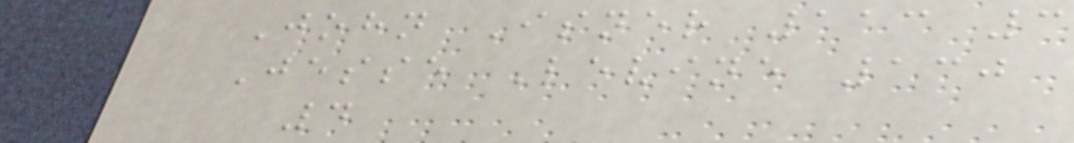John Isner 113 3
Jesse Levine 130
4
